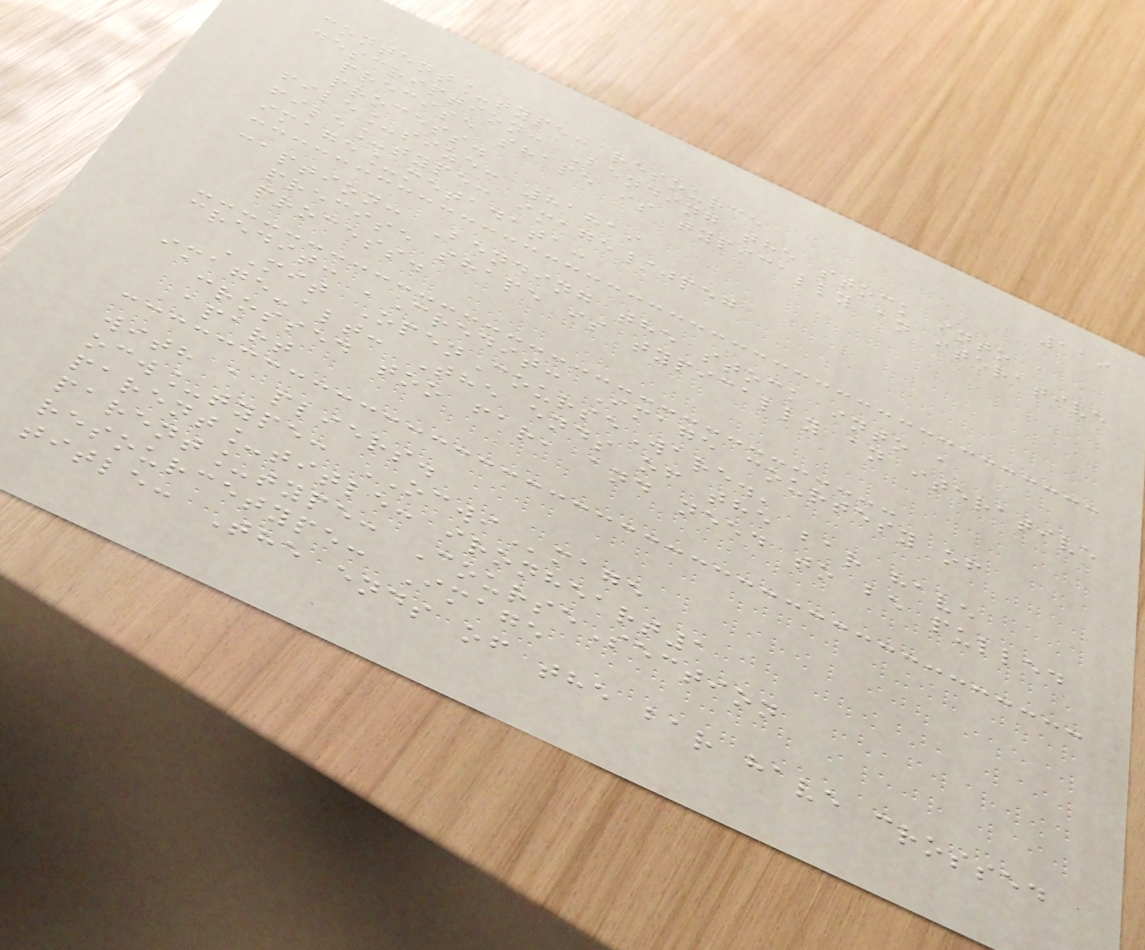119
content_type: resource
description: Bending the stock into a
precise shape is typically an iterative
process.
file_size: 81819
file_type: image/jpeg
image_metadata:
caption: Bending the stock into a
precise shape is typically an iterative
process.
credit: 'Credit: Image courtesy of
MIT OpenCourseWare.'
image-alt: The ends of the bar have
crossed too far, and need to be pulled
apart
with a pliers.
ocw_type: OCWImage
parent_title: ironheart1
parent_type: CourseSection
resourcetype: Image
title: The ends of the bar have crossed
